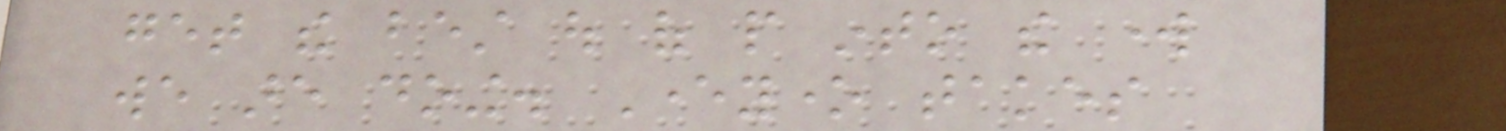get the best out of people into the work
we are doing. Everyone takes
